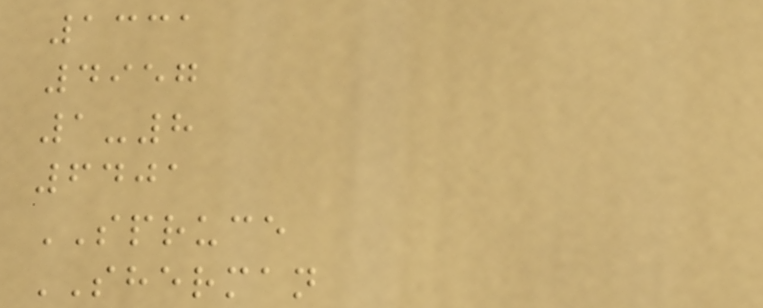1331
4957
1-8
6401
SPRUCE
SHERMAN
